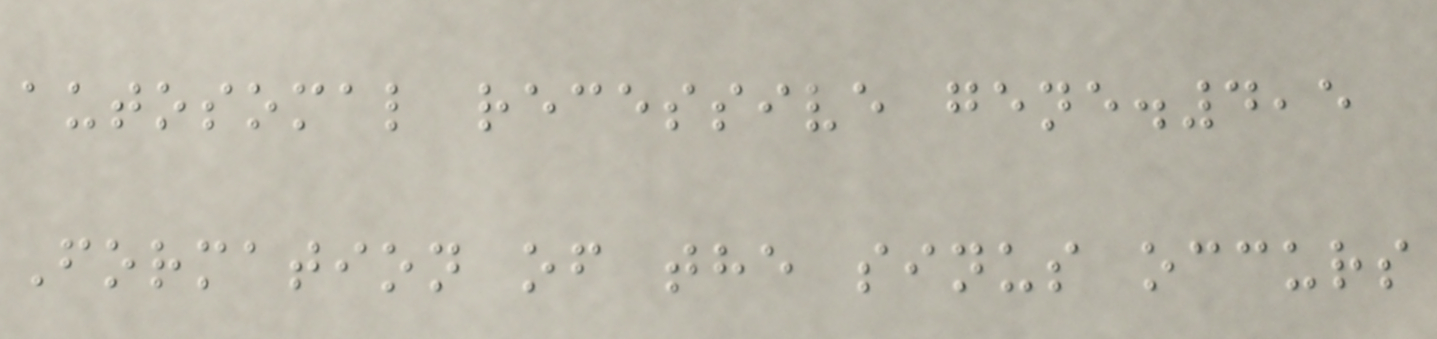autosomal recessive gene.4,5
Formation of the sinus occurs
